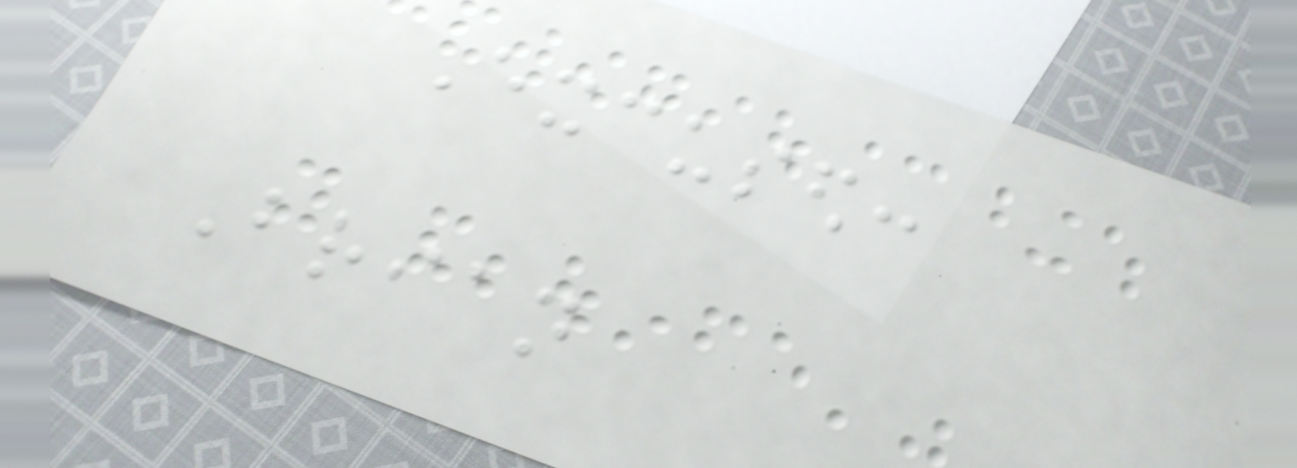Excused:
Brian
